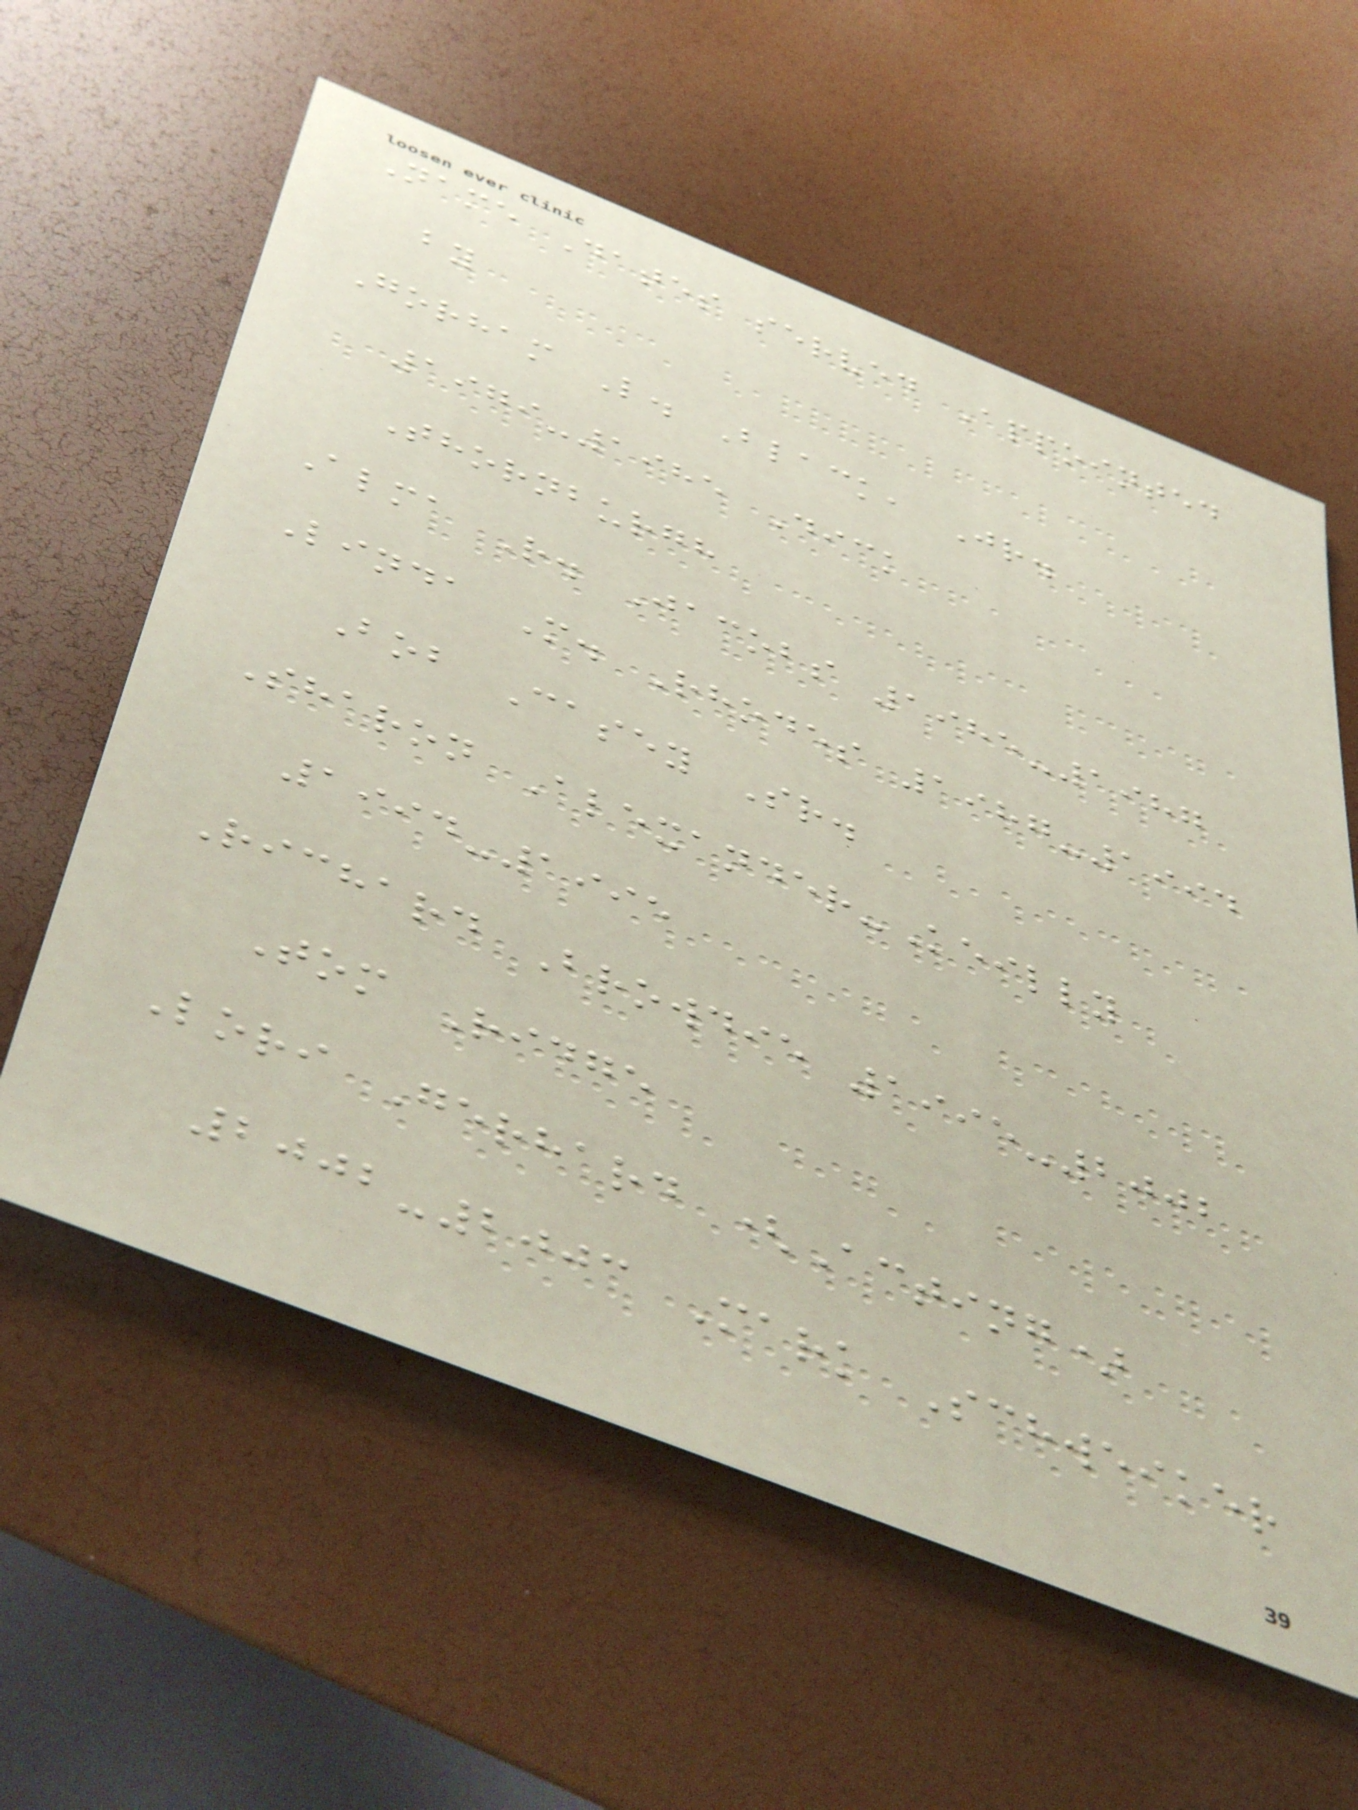Name Dates served Appointed
by
Gorham L. Black, Jr.
1979-1985 Dick
Thornburgh
Alma R. Jacobs 1985-1987
Linda M. Rhodes 1987-1994
Bob Casey Sr.
Sharon Alexander-Keilly
1994-1995
Richard Browdie 1995-2002
Tom Ridge
Lori Gerhard (Acting)
2002-2003 Mark Schweiker
